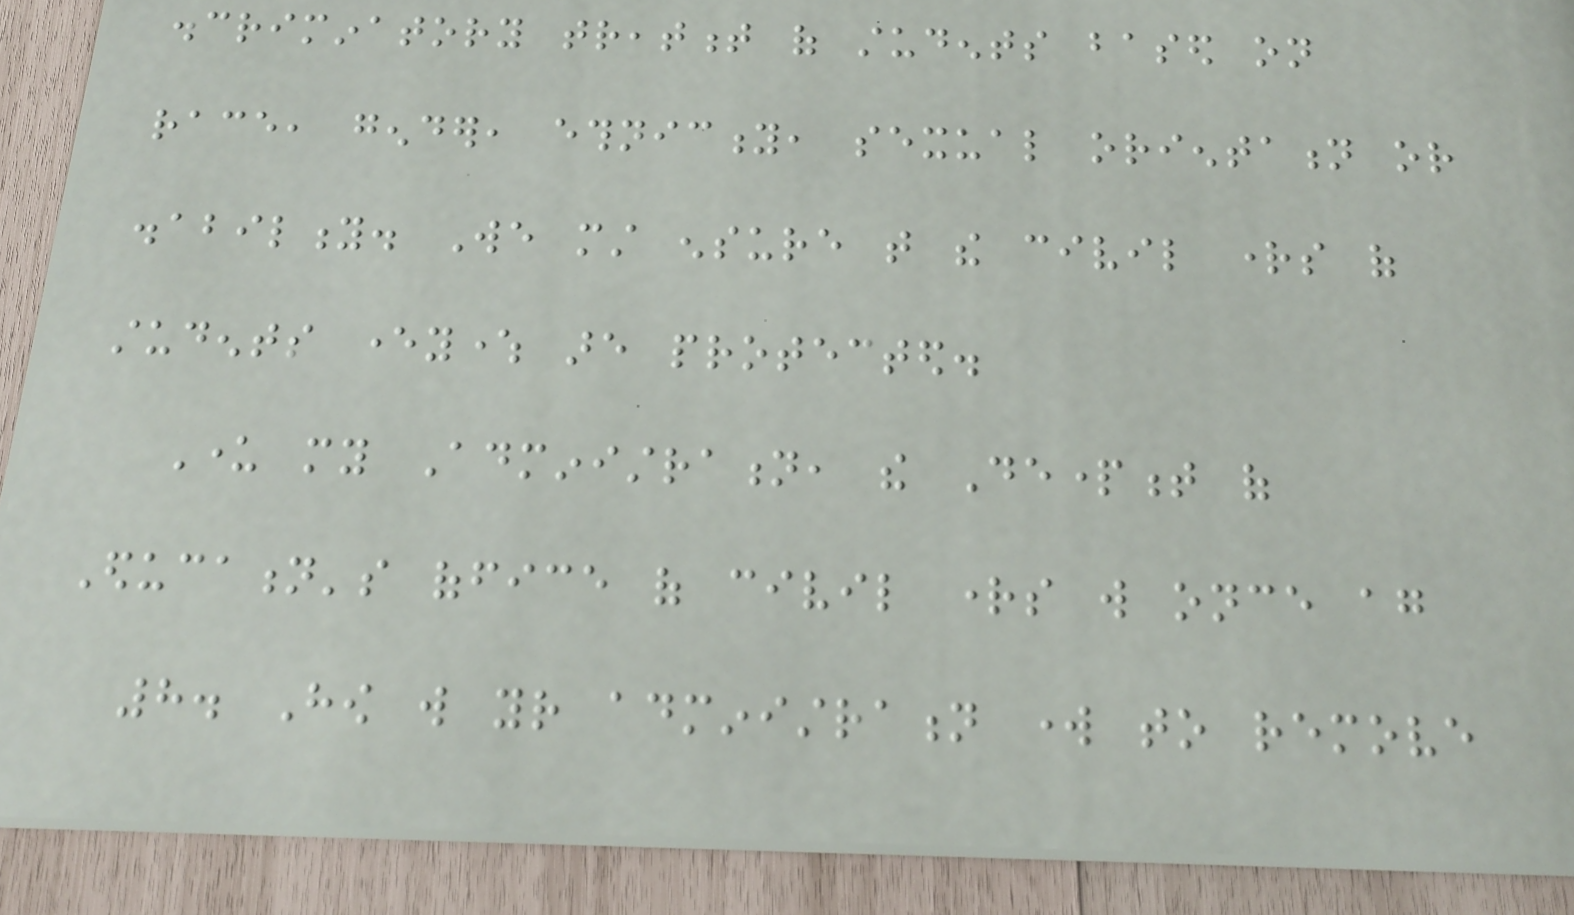discriminatory treatment of students based on
race, gender, ethnicity, sexual orientation or
disability. We must ensure that the civil rights of
students everywhere are protected.
Under my Administration, the Department of
Education's office of civil rights will once again
8. How will your administration work to remove
